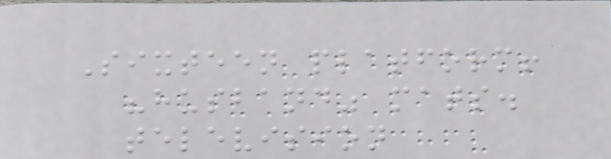Sixteen platform!
"husband" mats.
television
